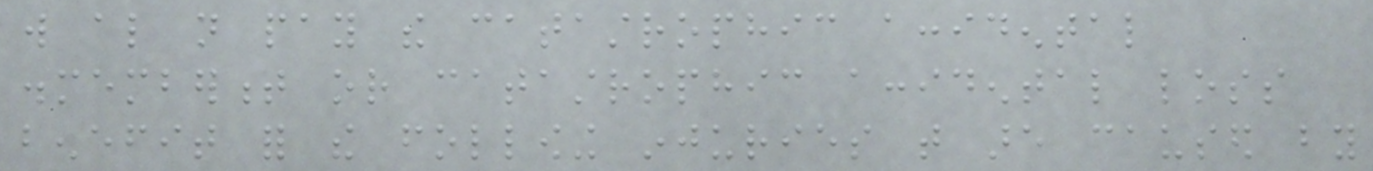will also not pay the catastrophic accidental
dismemberment or catastrophic accidental loss
benefit for the following injuries that are caused by
